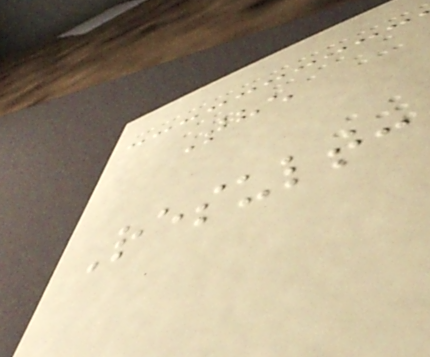The
Result:
